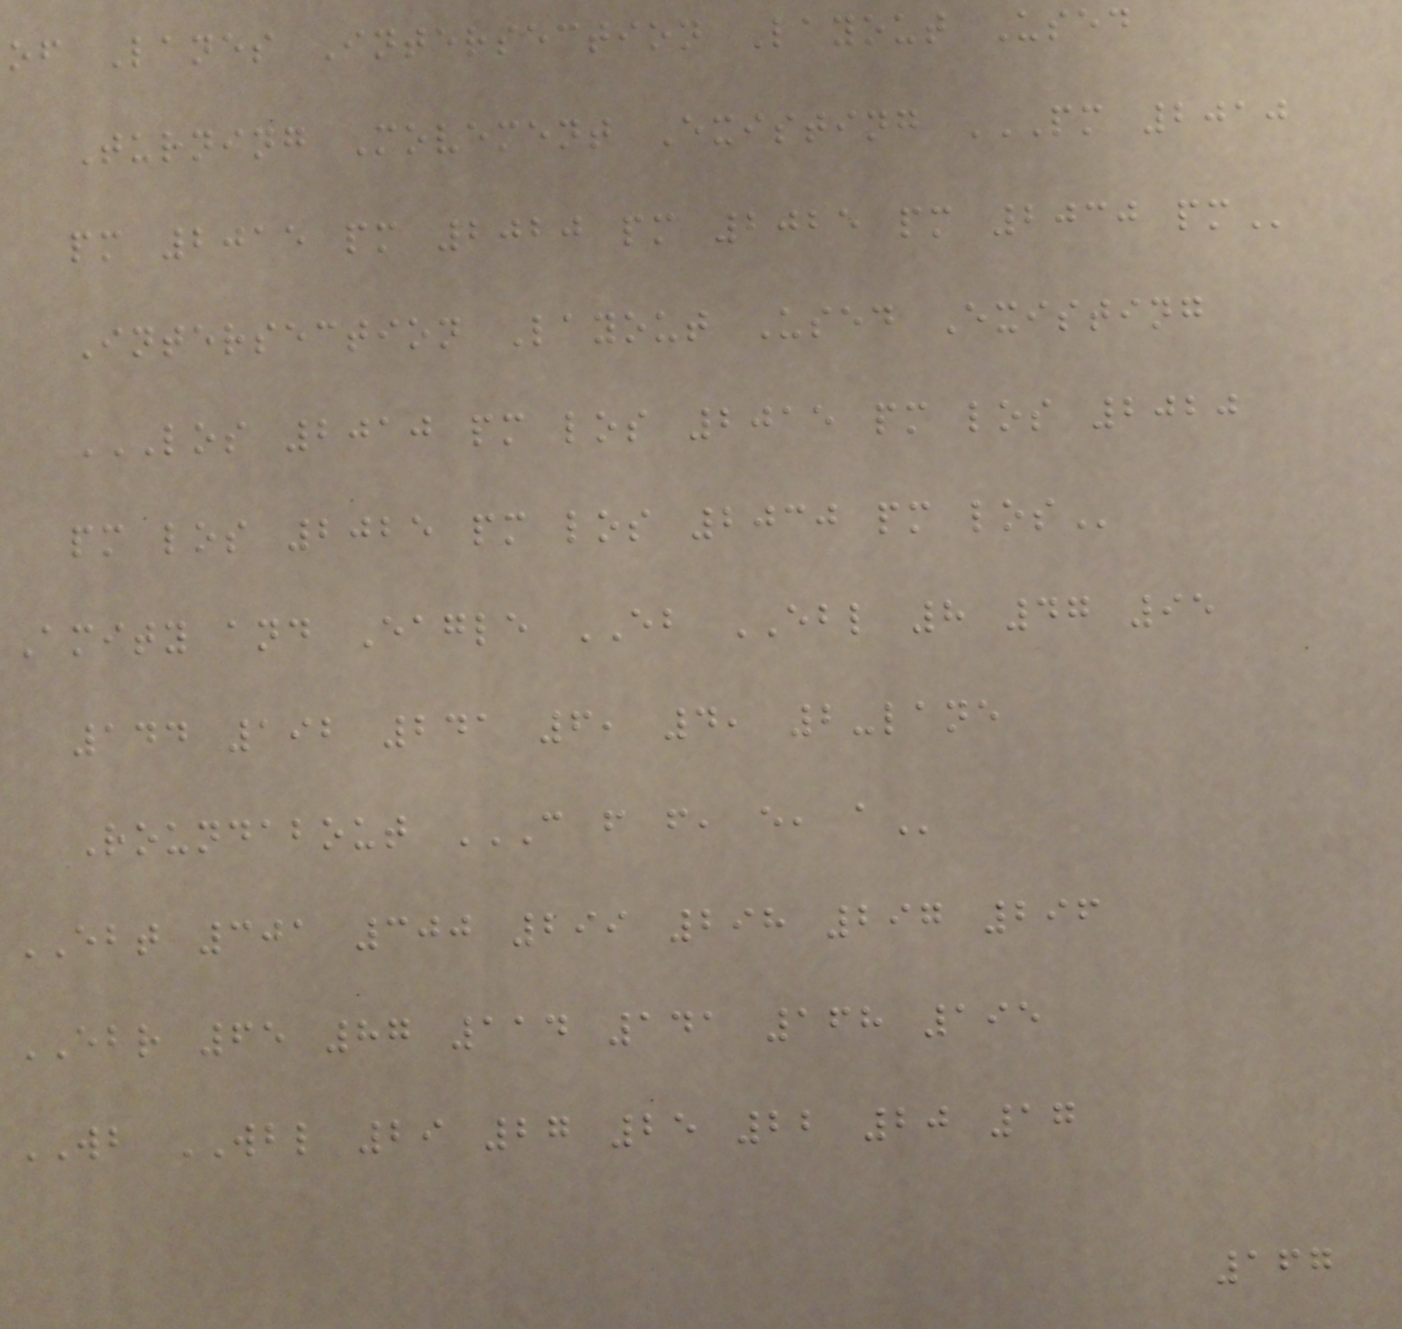of Lanes Intersection Layout Used
Turning Movement Existing PM 2010
PM 2015 PM 2020 PM 2025 PM 2030 PM
Intersection Layout Used Existing
LOS 2010 PM LOS 2015 PM LOS 2020
PM LOS 2025 PM LOS 2030 PM LOS
Amity and Eagle EB EBL 8 47 95
144 192 241 6, 4, 2-lane
Roundabout C F F, E, A
EBT 301 300 299 298 297 296
EBR 65 87 114 141 168 195
WB WBL 29 27 25 22 20 17
167
